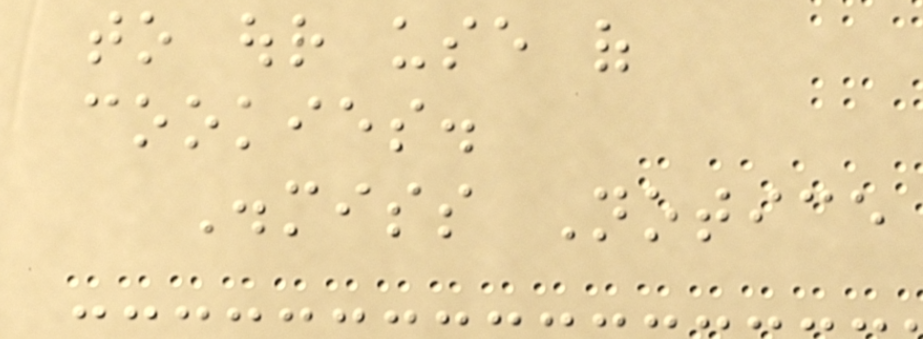to our use of
cookies.
Dismiss Notice
